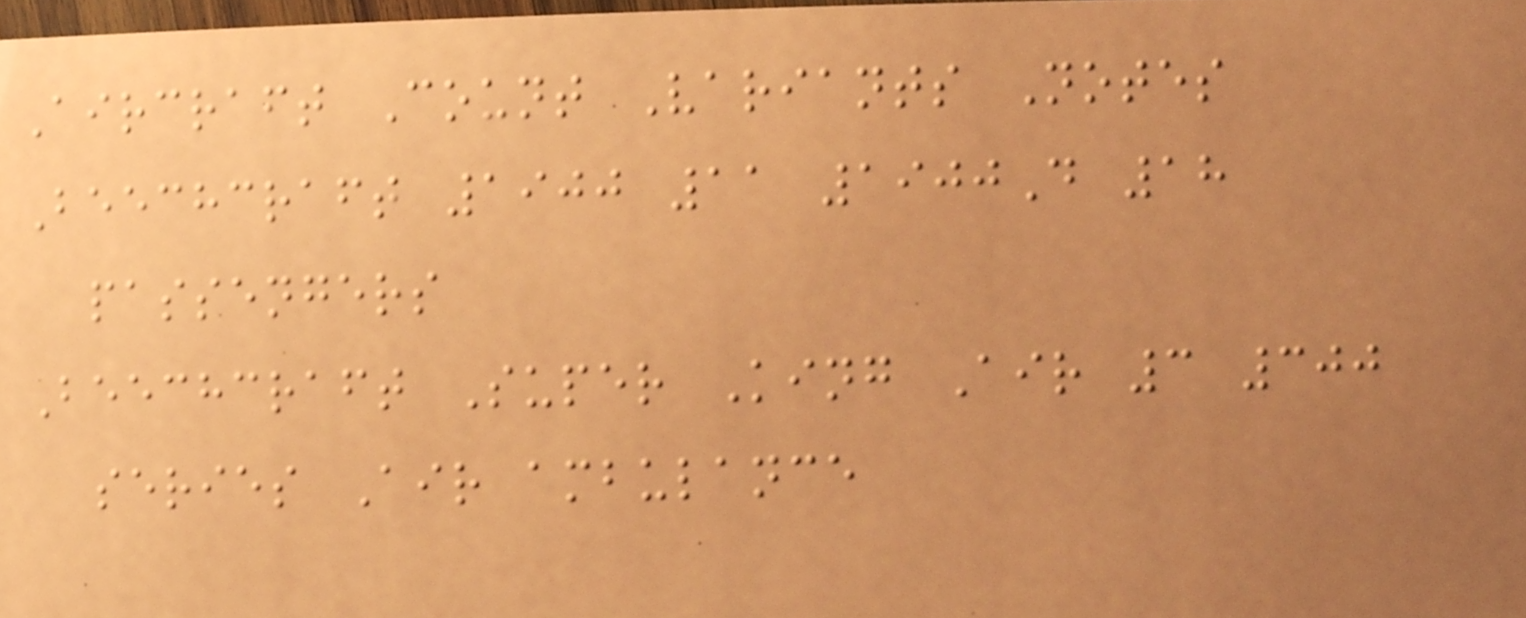Aircraft Count Variants Notes
Beechcraft 1900 11 1900D 18
passengers
Beechcraft Super King Air 3 300
series Air ambulance
